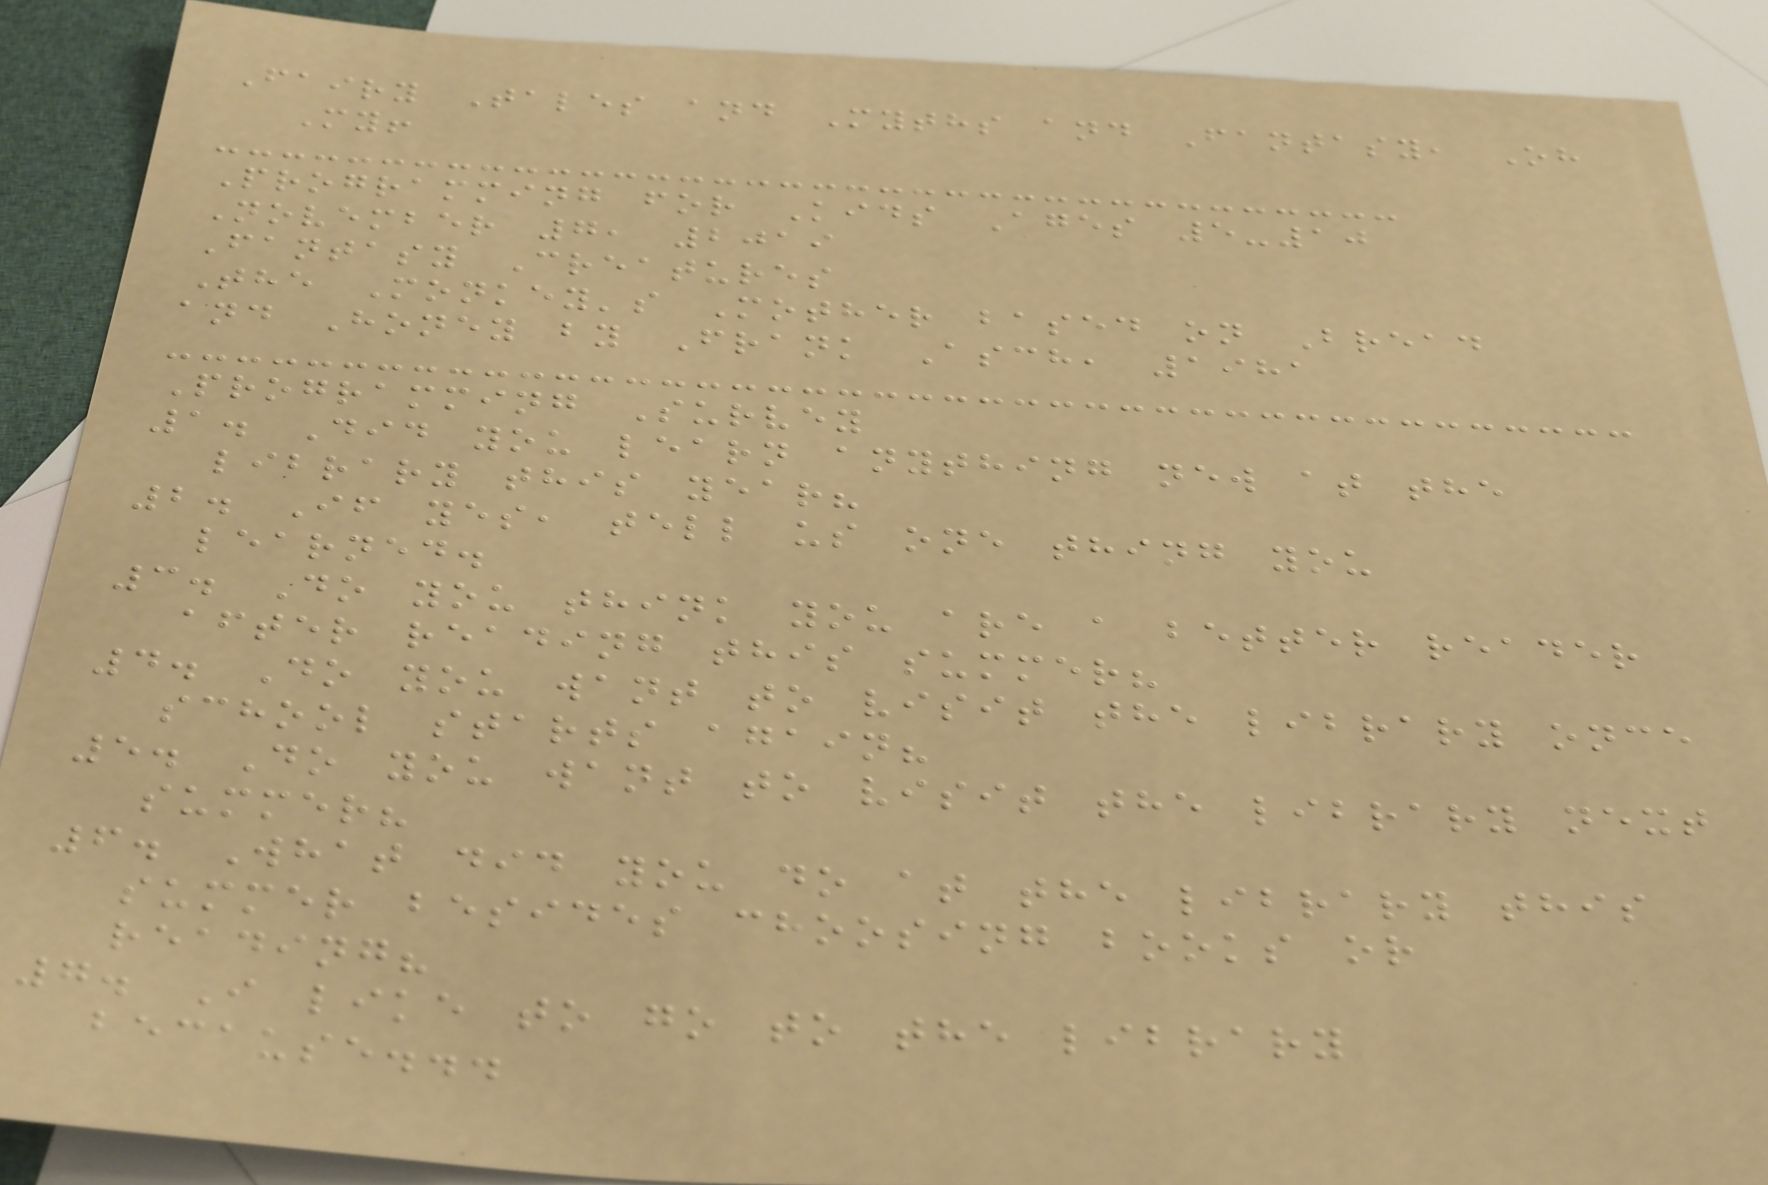Fairy Tales and Myths and Fantasy, Oh
My!
Programming for Kids Ages 5-10
November 7, 2019
Fantasy Creatures
The Monkey's Mother based on Bread
and Honey by Frank Asch, 1981
Programming Survey
1. Did you learn anything new at the
library this year?
2. If yes, tell us one thing you
learned.
3. Do you think you are a better reader
after reading this summer?
4. Do you want to visit the library once
school starts again?
5. Do you want to visit the library next
summer?
6. What did you do at the library this
summer besides choosing books or
reading?
7. I like to go to the library
because...
